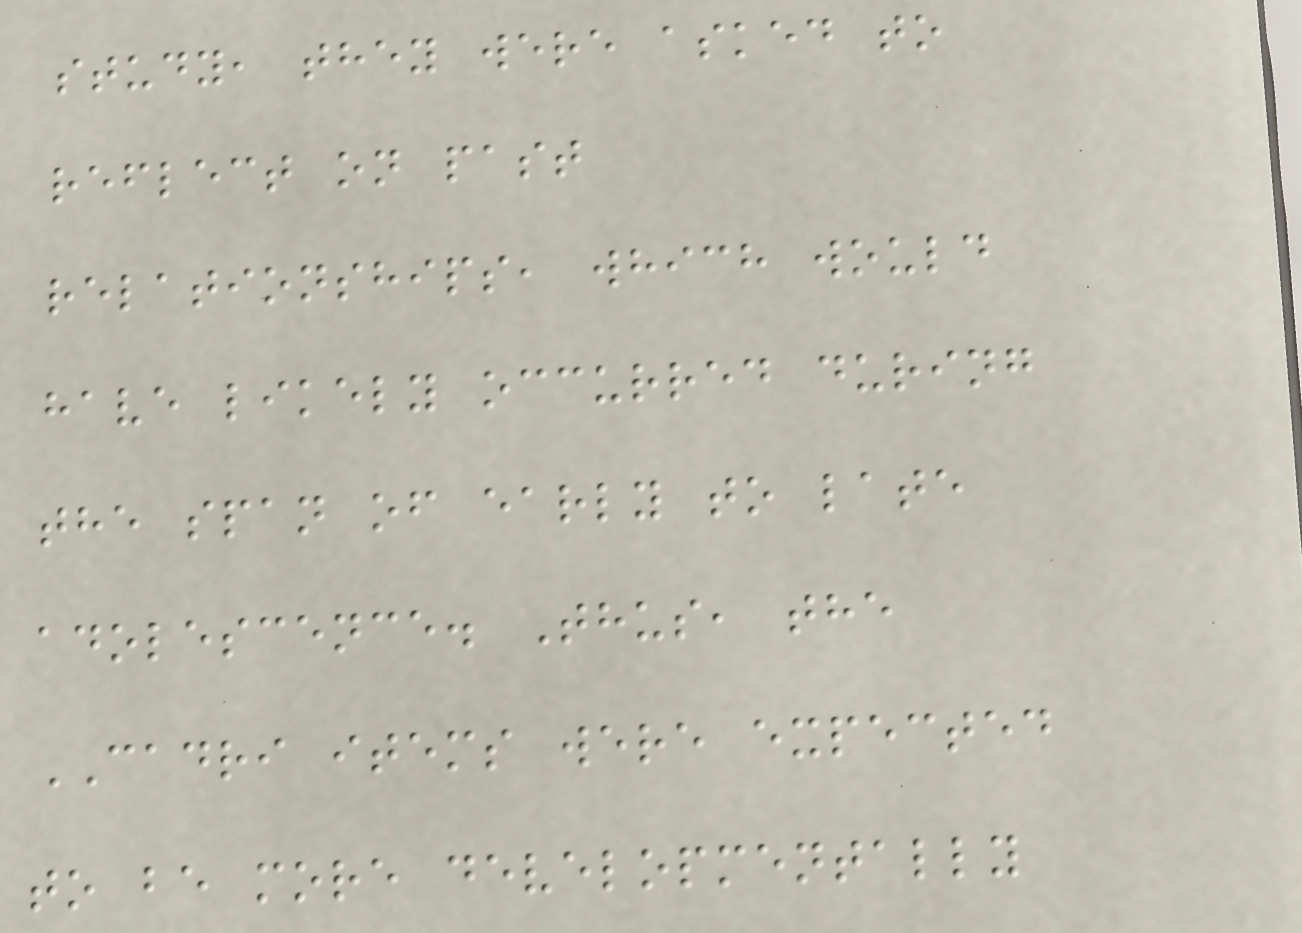study, they were asked to
reflect on past
relationships, which would
have likely occurred during
the span of early to late
adolescence. Thus, the
CADRI items were expected
to be more developmentally
